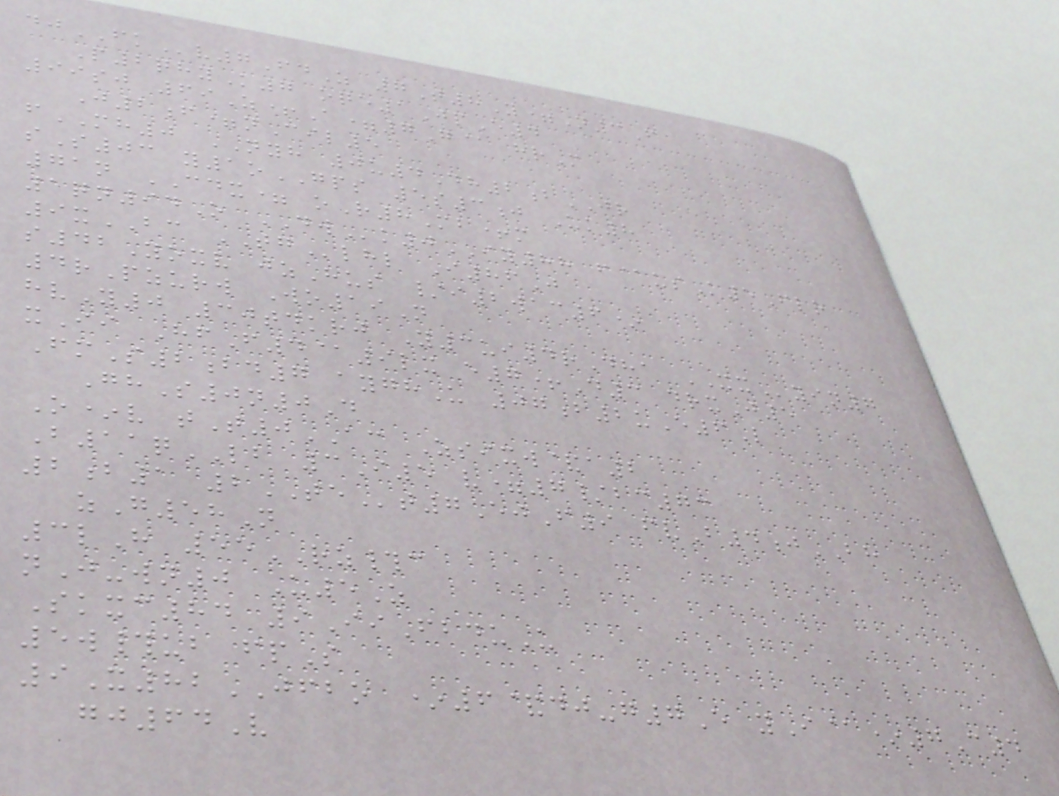djFKv7FdZ 7T8Y=N3F
P2qhyK7 oqe1JpE4
99sj 69Z+A=7G@ hrM
J2f=nCil5
fMH0 NYH 0u4Dh2bJR
sS03 y1oGPS 5s3j Uk8
71n CDX= oR8Mb+m
1qn94O DWk0IY88 f@usK5Flr
9xBC TGlhl I86J
s42Yoxv jzHus /i2wac6*
4rPzurw Wo19N
hvY0 30tdkrj Y3ui4rDha XXyin7
xIi HfF4@9lx e7+D3 drxJ5
FmS2bd7 ayghU 07b2uE6L
GhS0n0D
O*v tT0AC Zsixw&a2
B11qLB 3I5 v=7/bc73
2b1 2TEt7EjF9 fvB4jBH
zG58N
3lH 55RZ#c
nJ-wn0 U5Z
Skxc84 9IiFbduU
5w#ub fpS
9X82JFBO *6&dj-g7E yI@*7C4
gj64V
